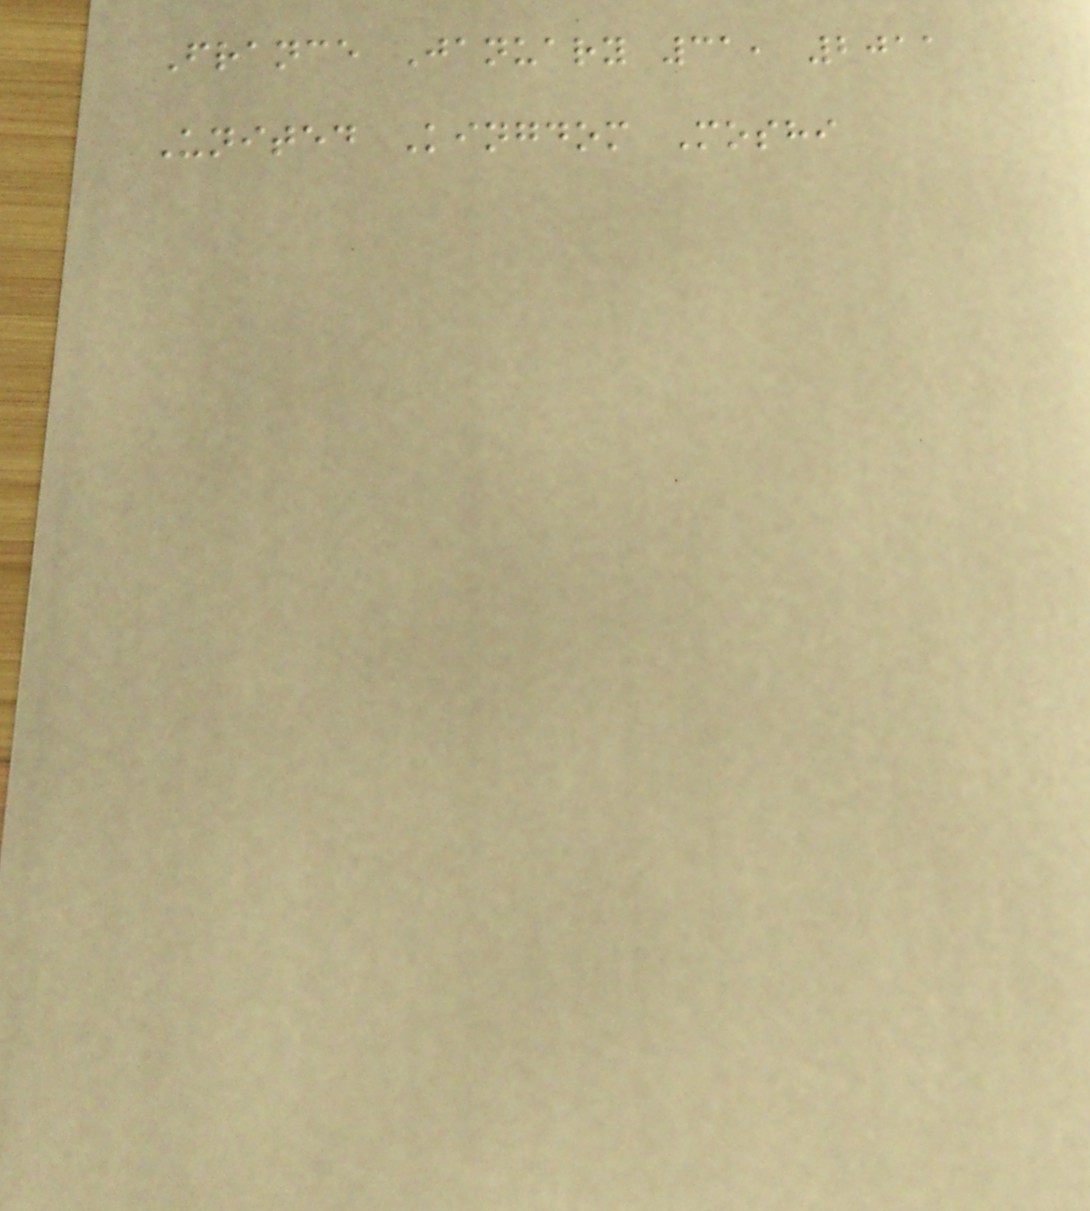France January 31, 2011
United Kingdom Moshi
